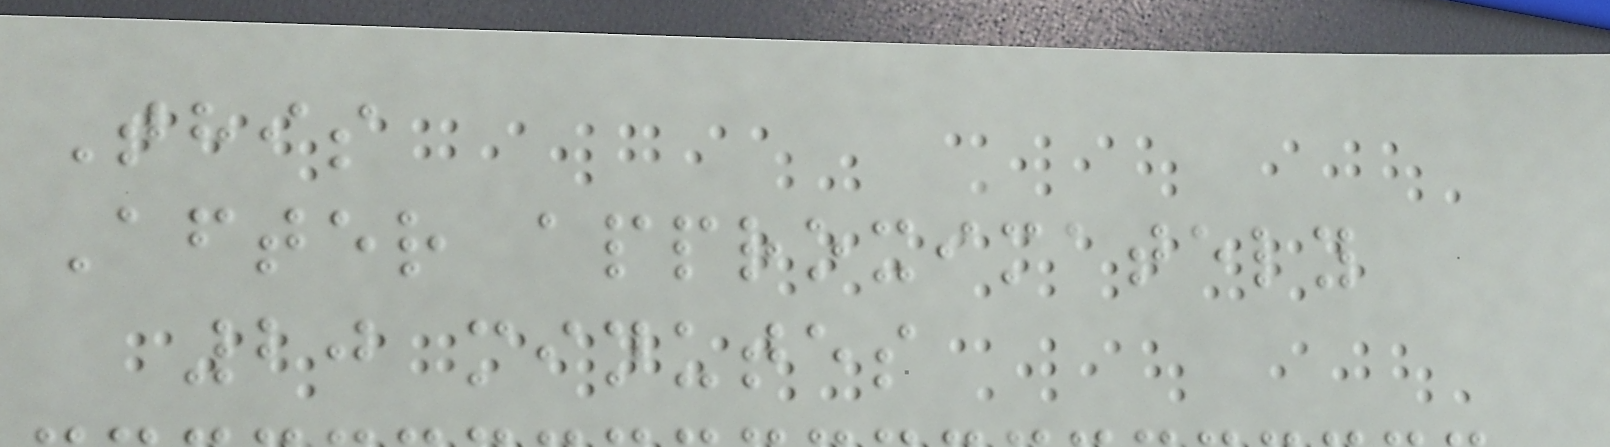This
After approximately
20 minutes
